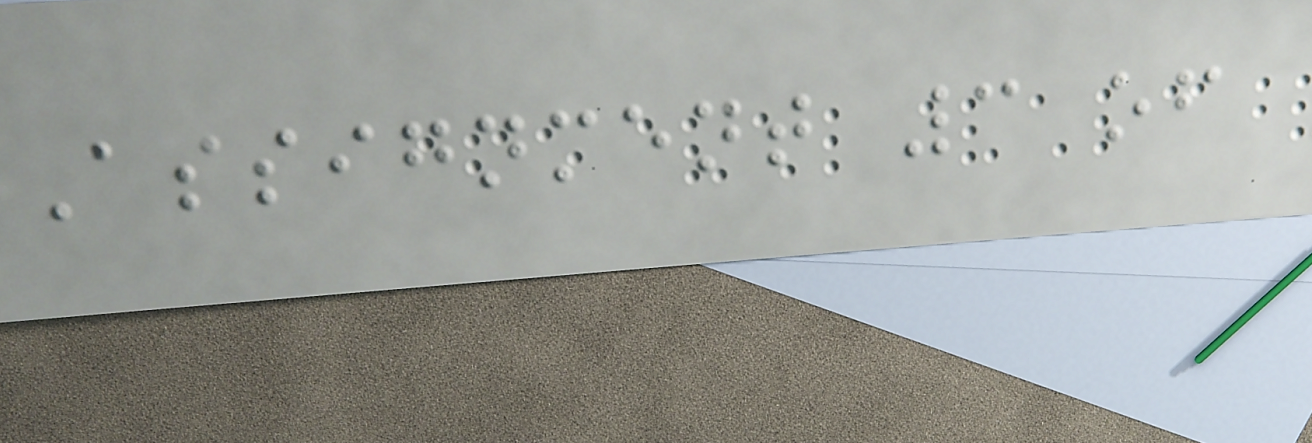Assignment 3 of
